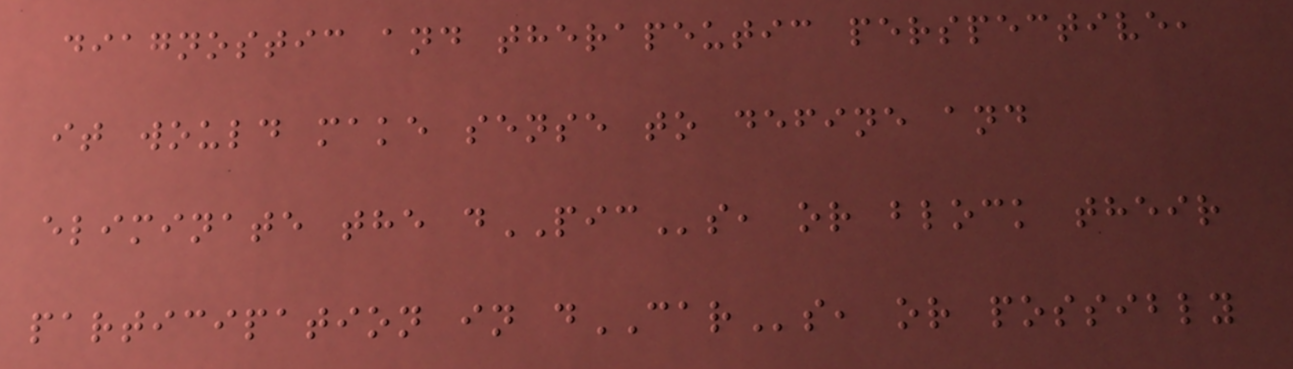diagnostic and therapeutic perspective,
it would make sense to define and
eliminate the dPICs, or block their
participation in dCARs, or possibly
